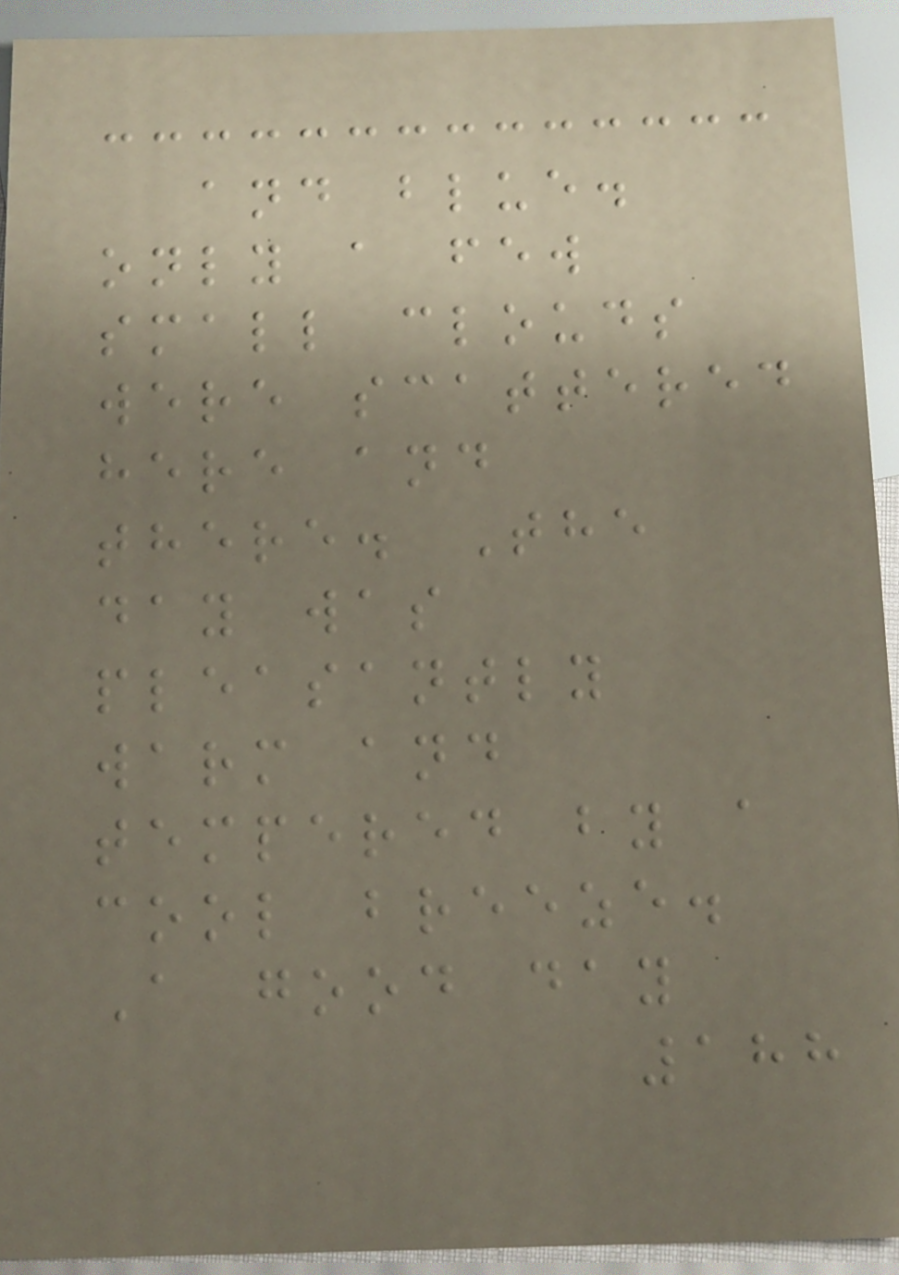and blue.
only a few
small clouds
were scattered
here and
there. The
day was
pleasantly
warm and
tempered by a
cool breeze.
A good day
188
